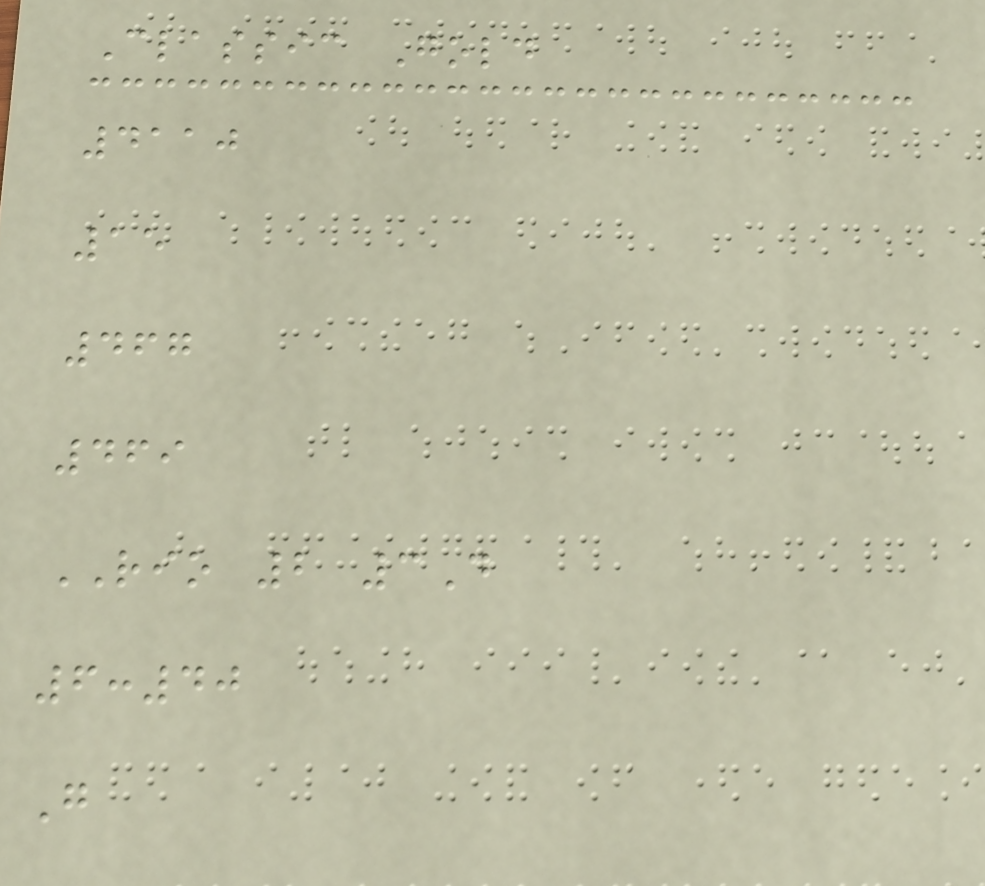Classic Gold
4110
15
467
469
RIO 2 3D
6:40
G
